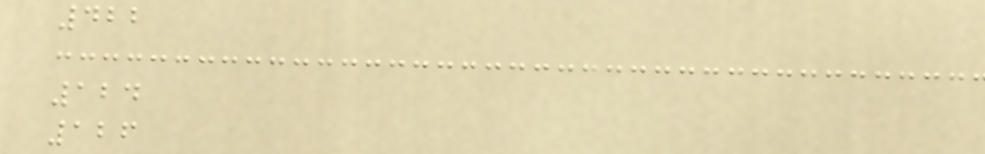422
124
126
